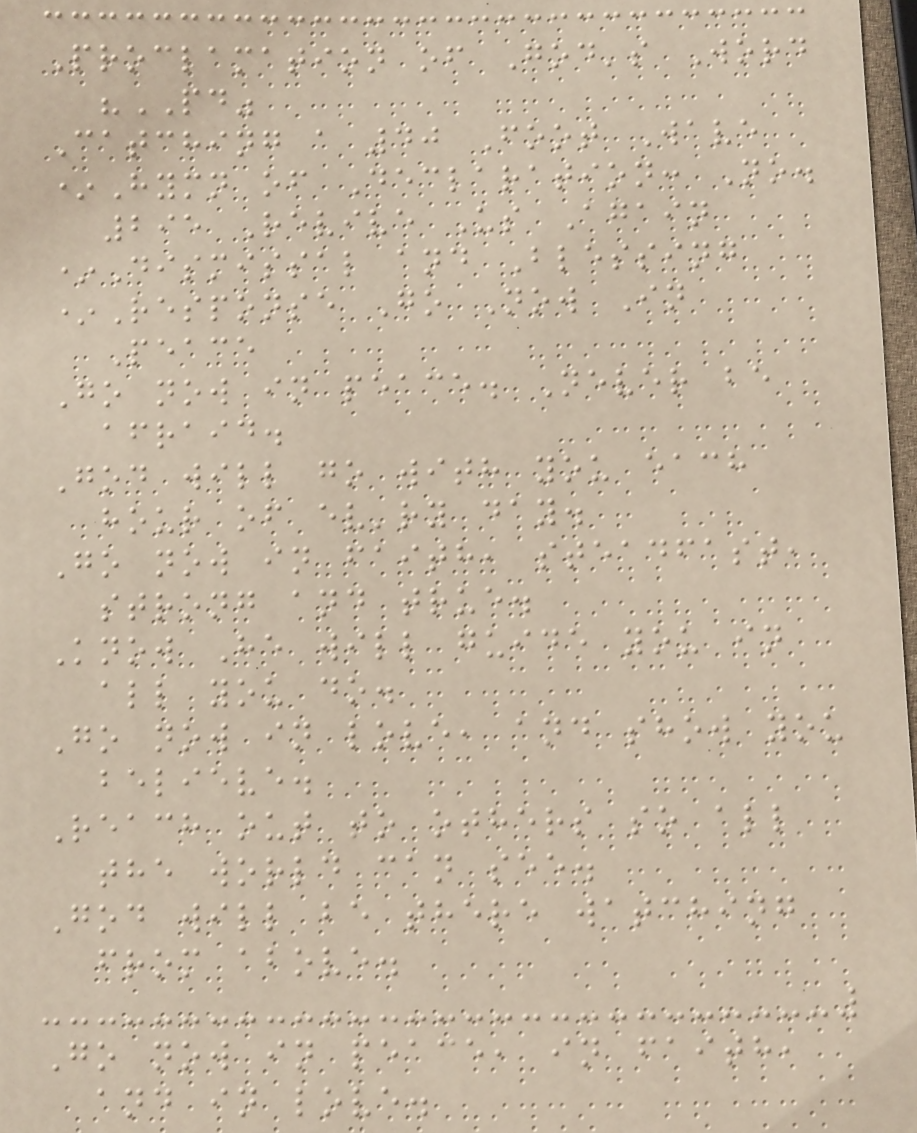Proclamation of God's Word
"PD"
Catching a 40 Foot Wave
*Hymn of Declaration: No.
295 Revive Us Again
*Dismissal and Blessing
*Response Go Now In
Peace
Go now in peace. Never be
afraid.
God will go with you each
hour of ev'ry day.
Go now in faith, steadfast,
strong and true.
Know He will guide you in
all you do.
Go now in love, and show you
believe.
Reach out to others so all
the world can see.
God will be there watching
from above.
Go now in peace, in faith,
and in love.
